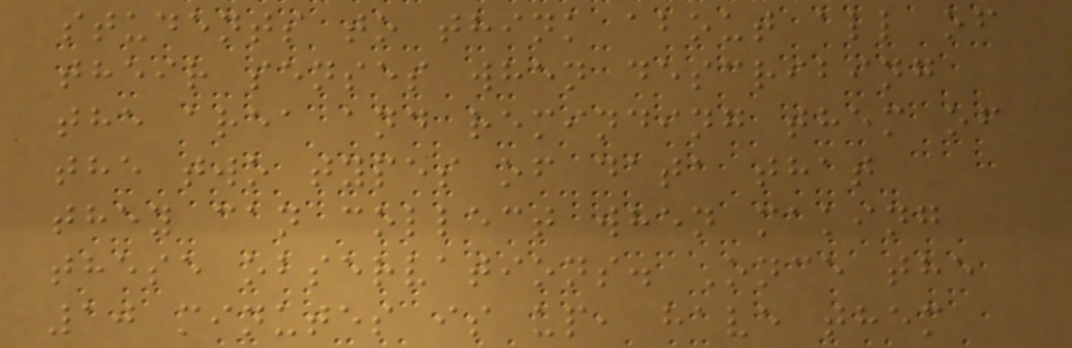students to think about all of
their senses when describing
the area and reminding them of
the two types of data that
they can collect when making
these observations. Once the
10 minutes is up, have them
